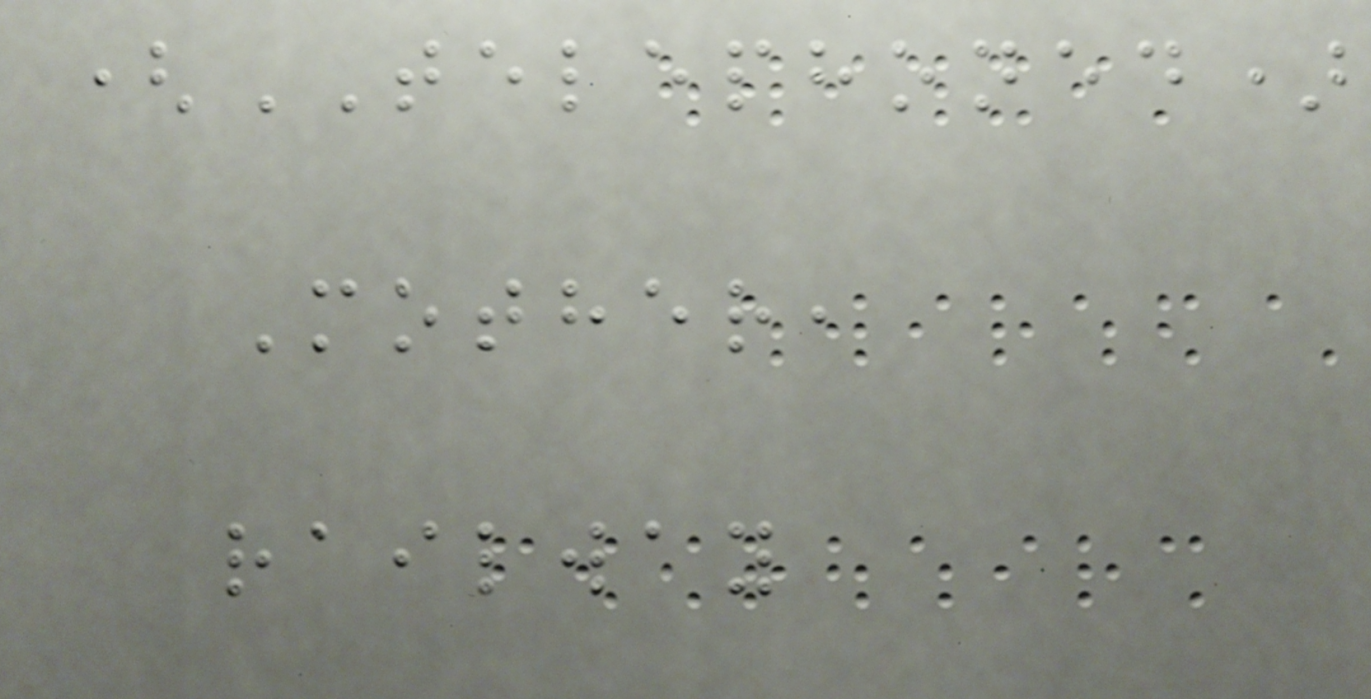(TELEPHONED)
Mother,
railway
